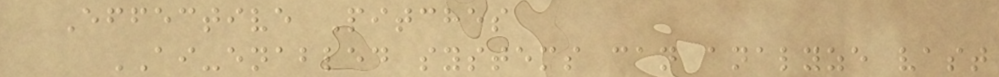Effective Pitches
AI-enabled systems can analyze vast
